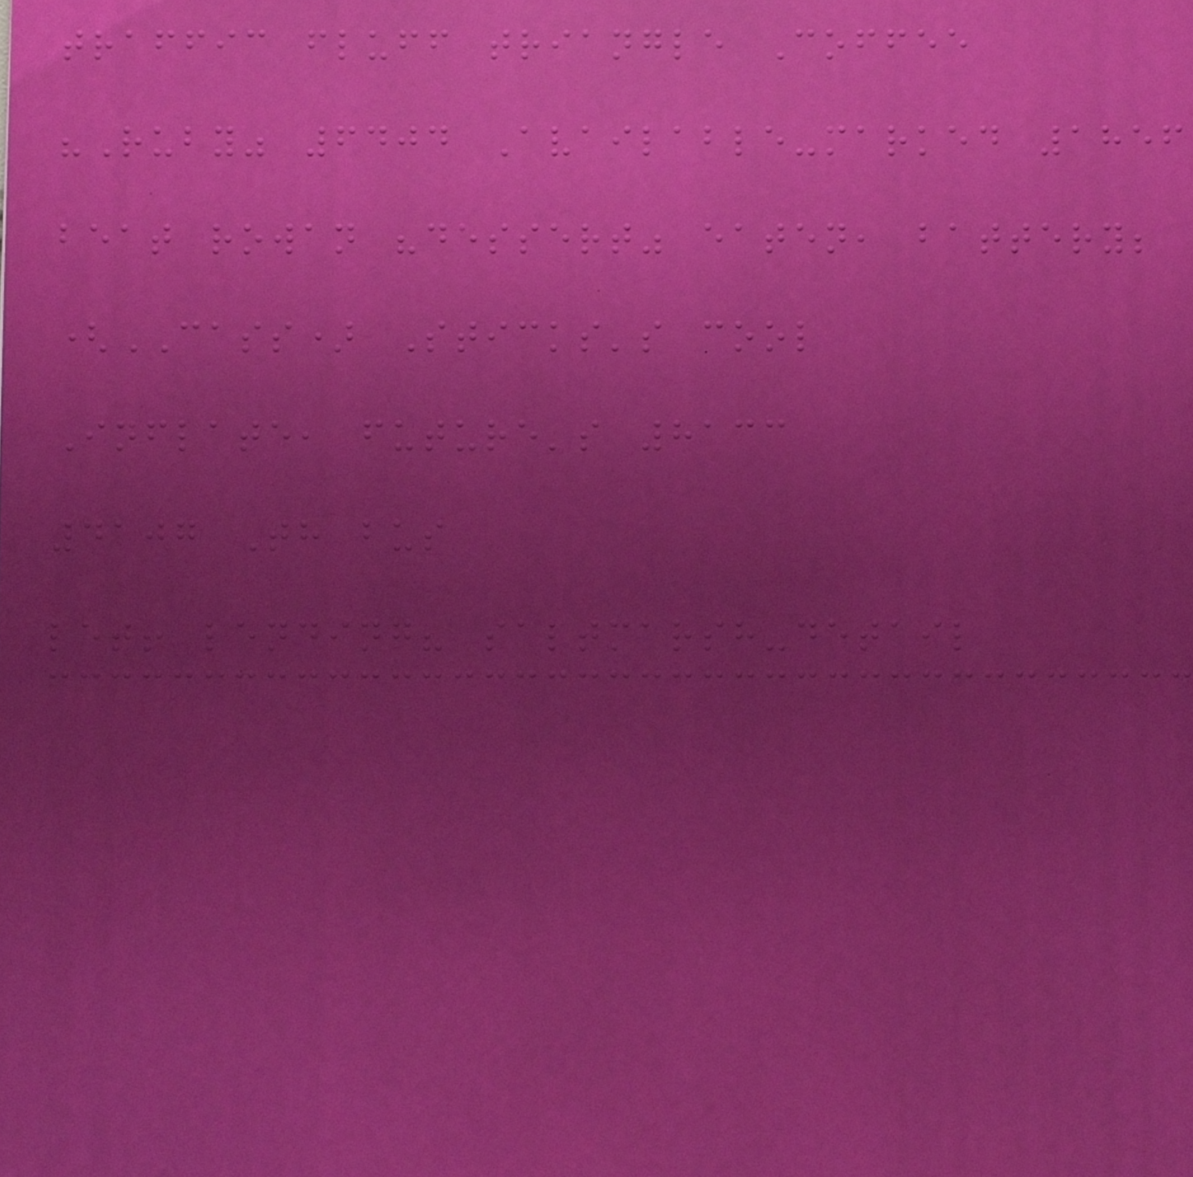traffic fluff triangle Coffee
"Ruby" 6404 Available-marked 1856
beat rowan "dessert" eaten, battery;
(CASS) Sticks's cool
Inflate, future's 8133
4107 Th bus
let! lending? saltmarsh-detail
